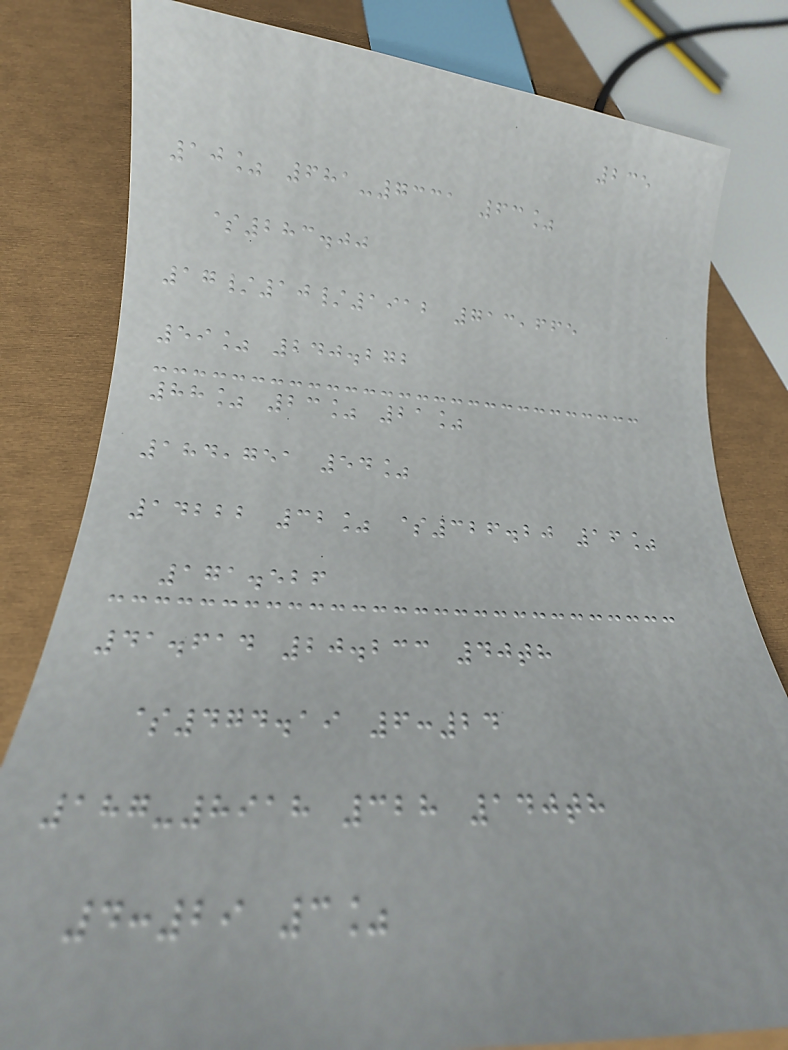235
10% 681-7331 63%
$283.00
17/10/1912 713,665
59% 240.272
88% 23% 21%
184,751 54%
14222 32% $326.20 16%
171.526
41.614 20.233 40th
$474.19 6:24
187-8918 328 140th
4:29 3%
